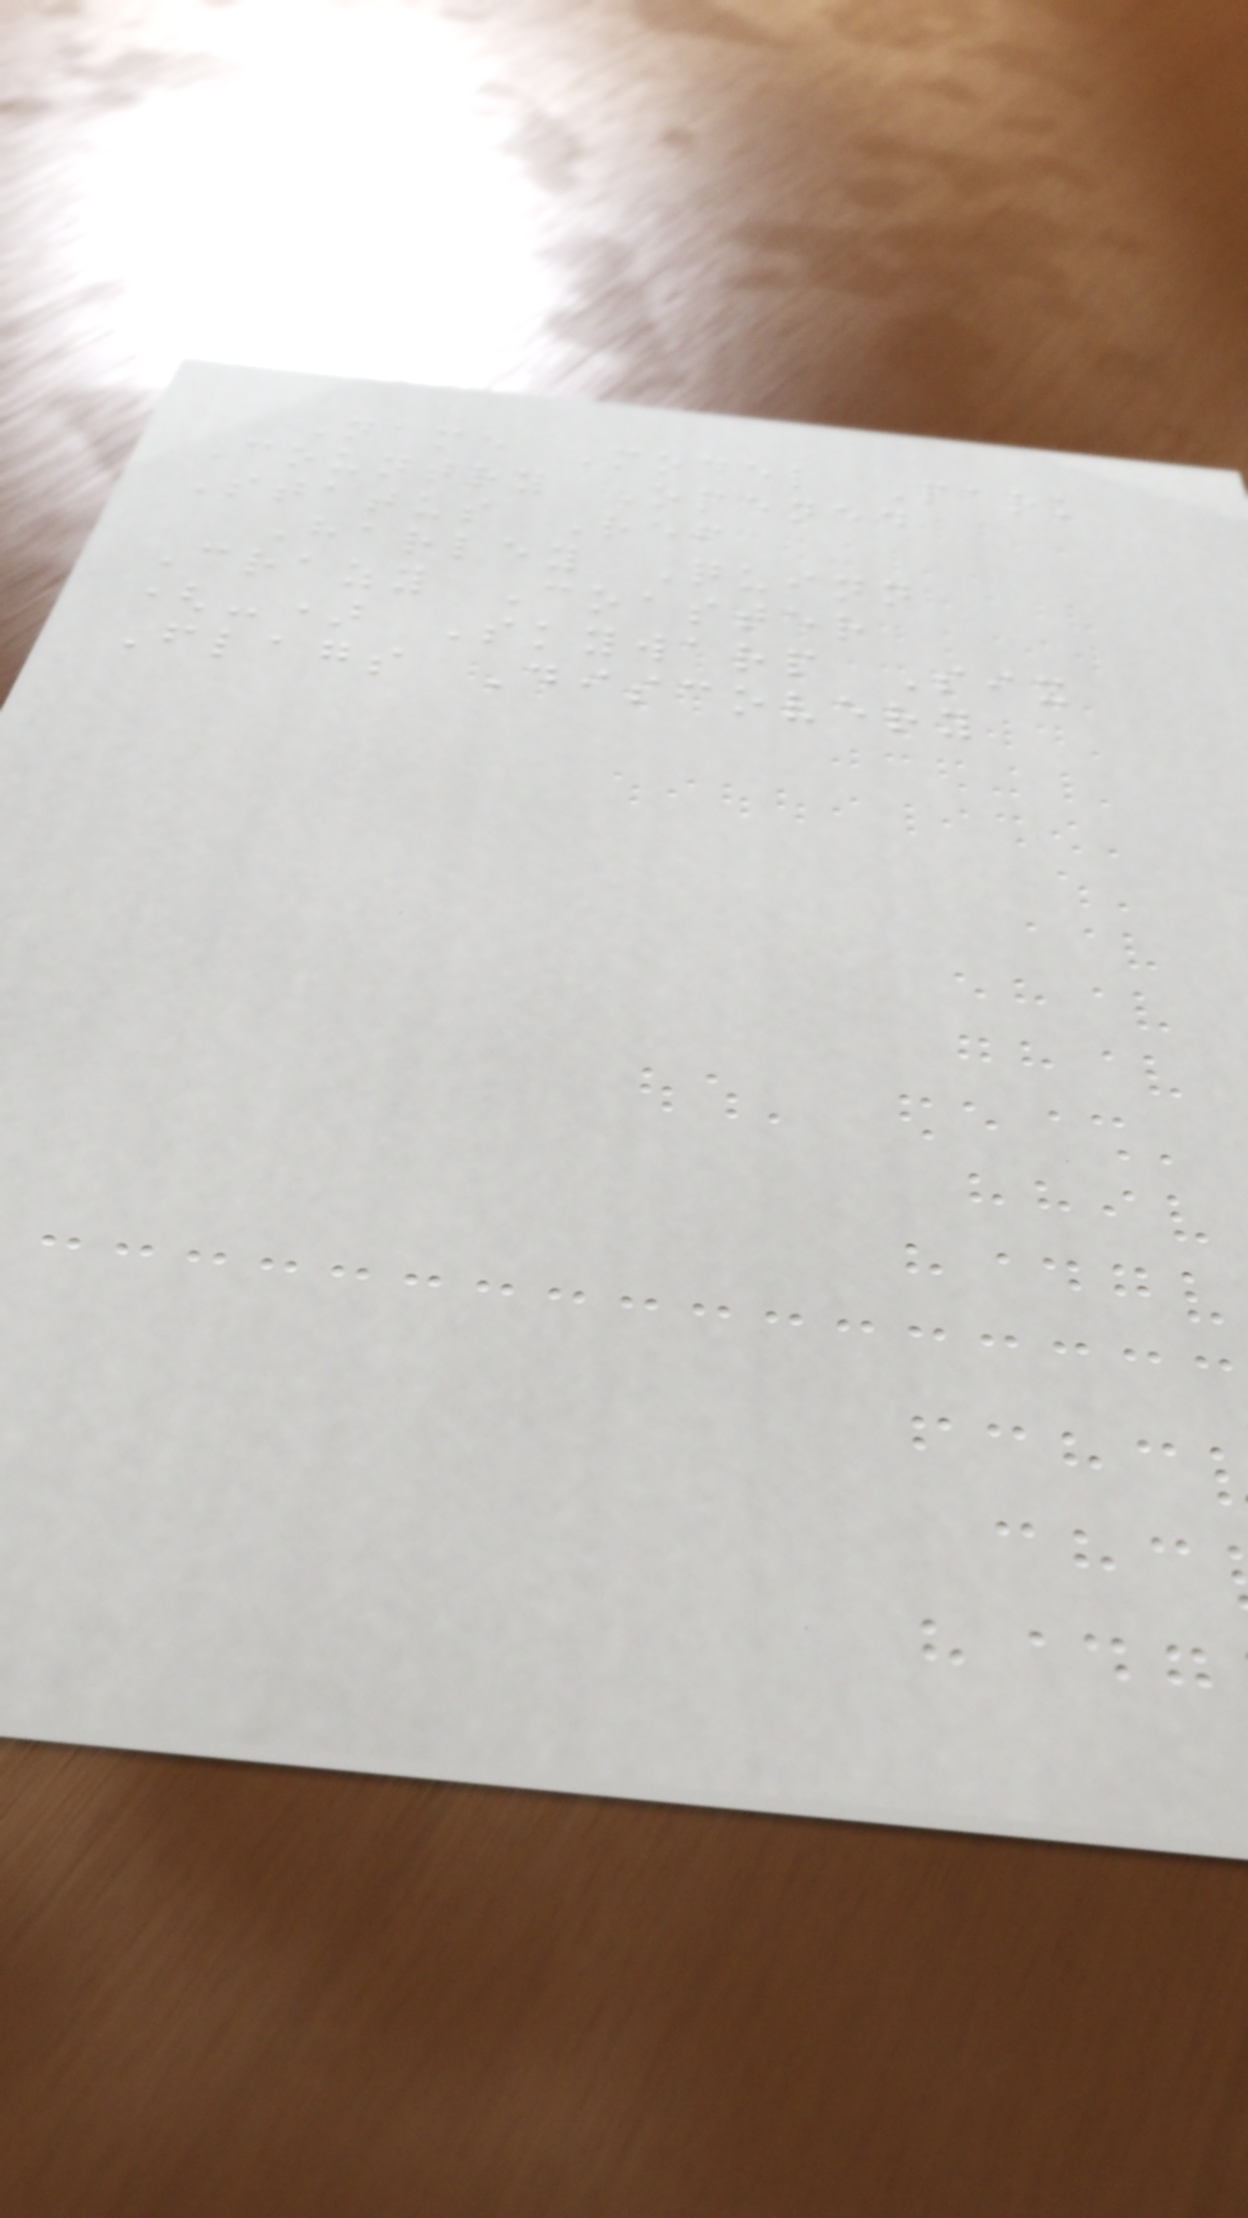Name Model Park
Country Opened
Status Ref
Harley Quinn
Crazy Coaster
(-) Skywarp Six
Flags Discovery
